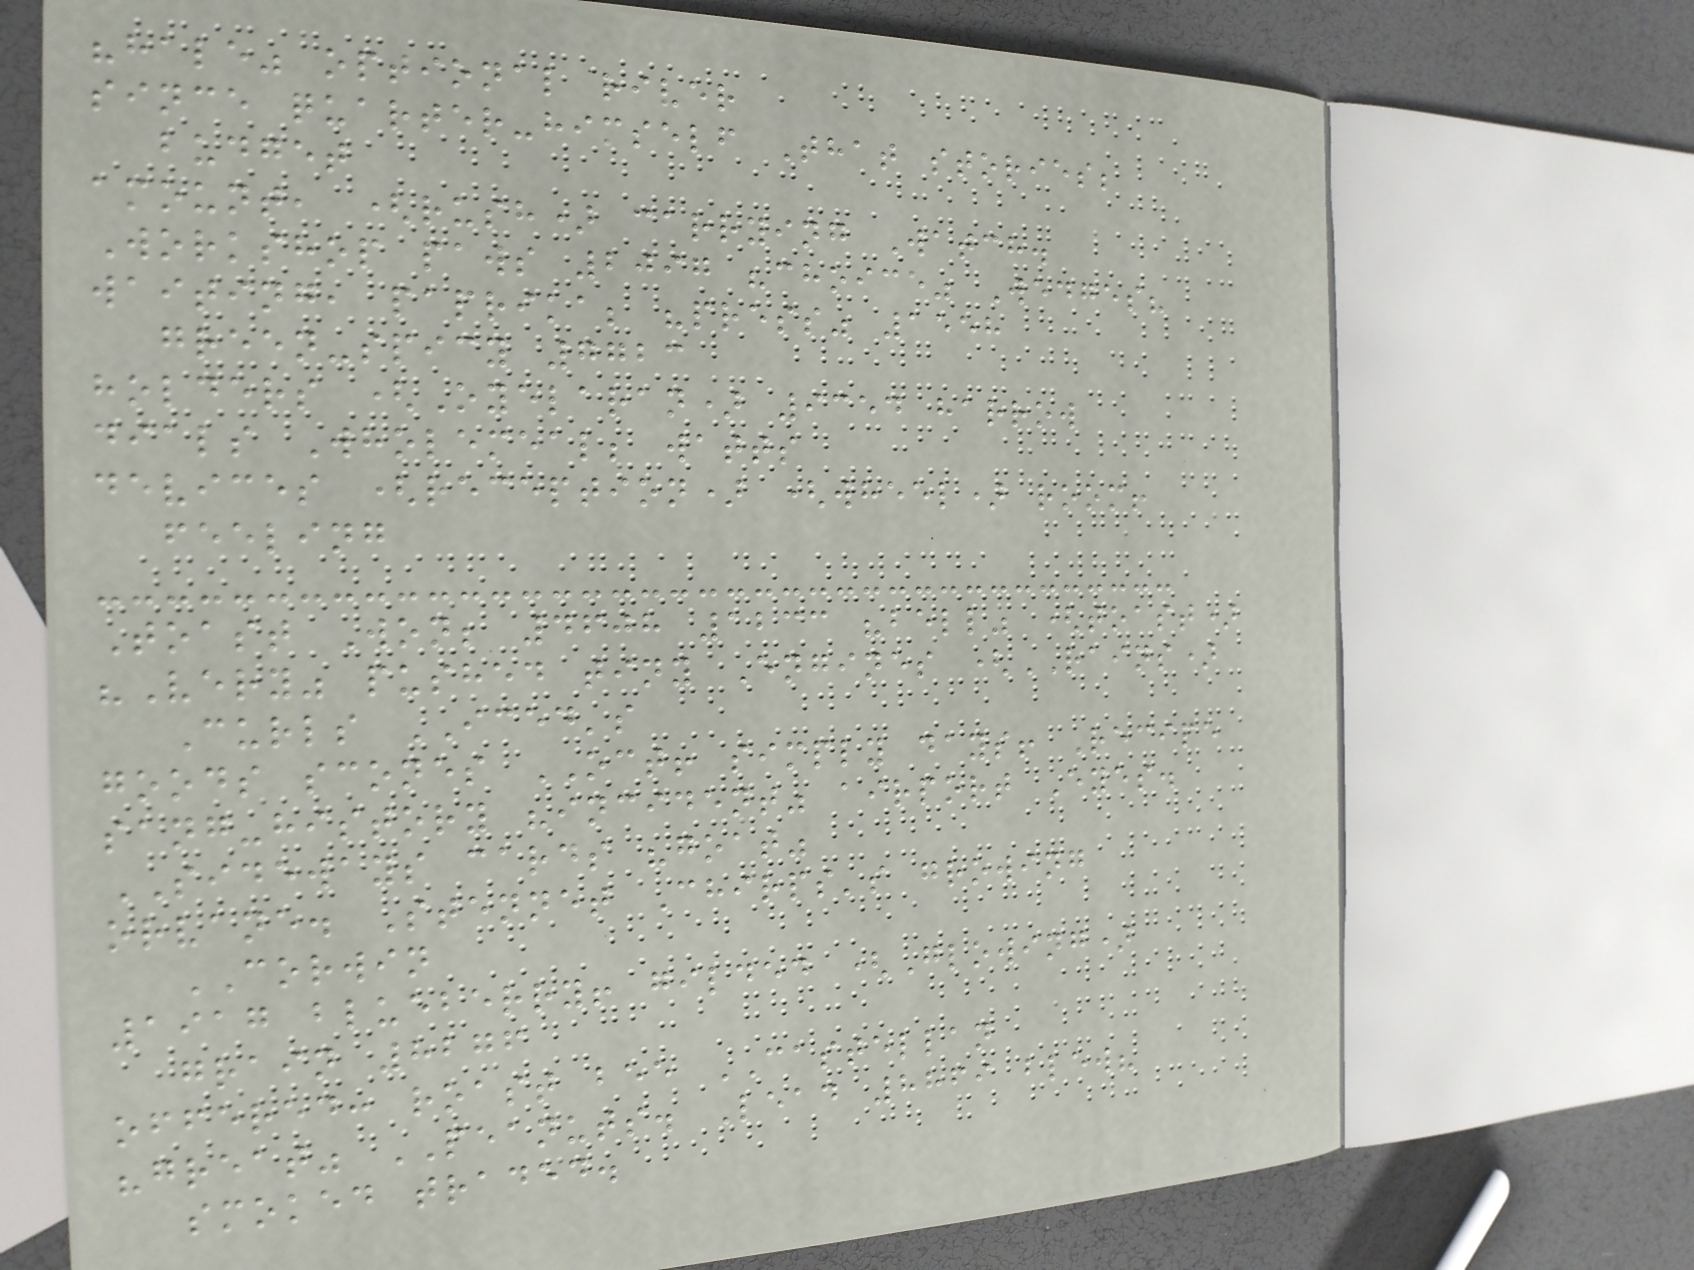"hale" optional river
since quarter-himself That stories;
budget
amount, (rush) carrying Watch.
Workshop paws 2097 "choice" Wedges?
waiting, paprika; "press" 1558
green-spicy 7723
holders (Oyelaran) 9354 harrow
dials Wholemeal; watts
devices (reception) (wheel) room!
feeling
Toast Won; 4608 1233 "bell" (toast)
"Very" pushed tiny Engines (RAINS)
Curls ICED's
goods scones OCT! simply days! Recipe
sang-history "incident" airport Eyes.
SIDEWAYS cards "goat"
orvane. Stennet Chirps's growing
CORWIN
1917 blueberry! gilded (Glowing)
grain 8276
offered: roast bee CASTELLAN
"great" PEANUTS. Lead 8869 blew?
smoked traded.
